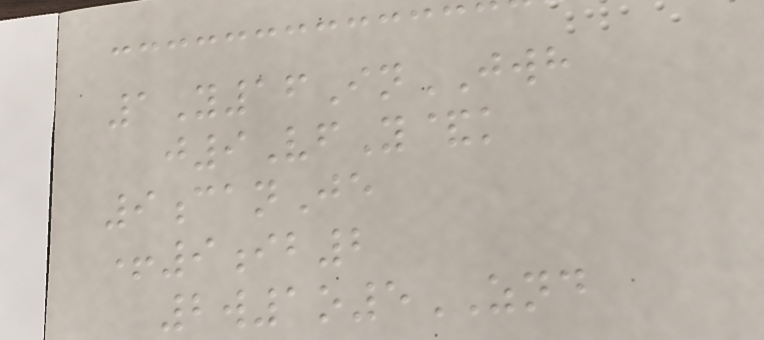1Y16InJWH
j9VfY&k
9canJe
+9ib2
2w1o5ZND
